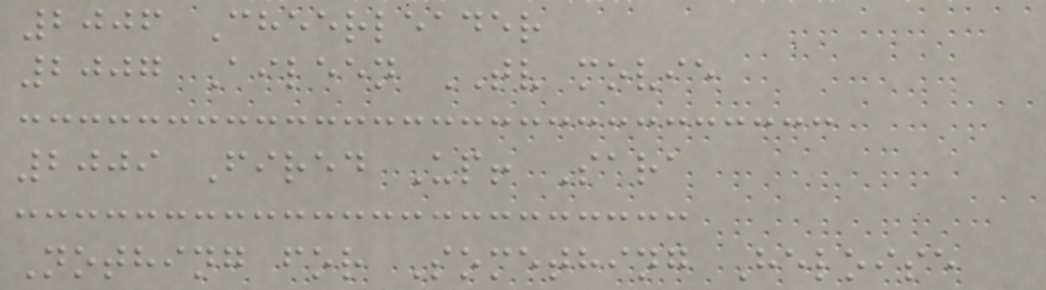2006 Cheerleader
2007 Aileen TV movie
2009 Fired Up! Sara
Nothing for Something Heloise
